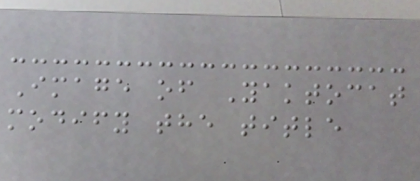Image of Yaktocat
modify the title
